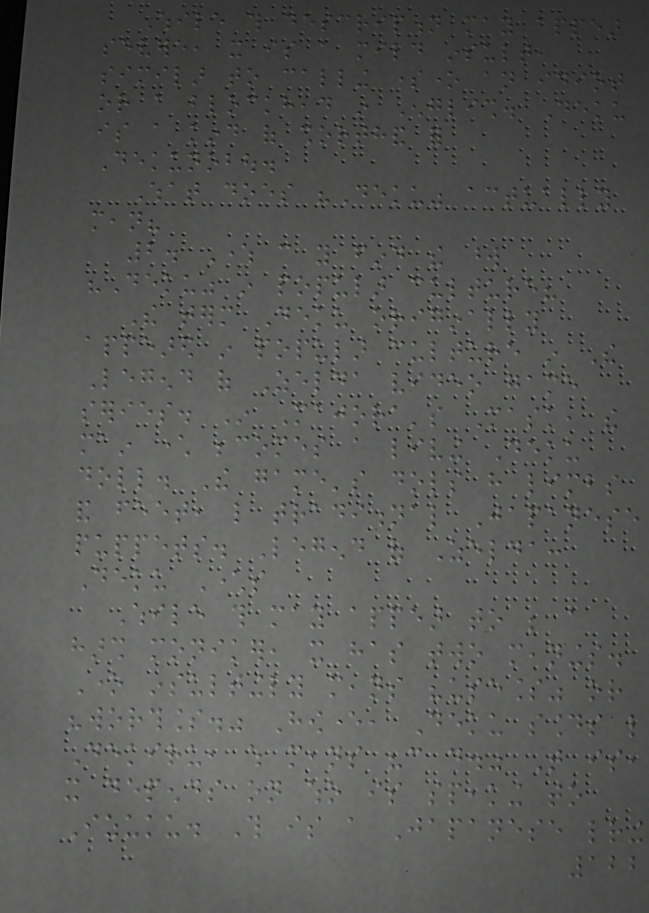While this description may appear
severe, it is a mild insult,
similar to calling someone an idiot
or a blockhead in English. Deku
is a kind of shorthand for
Dekunobou.
What does "Deku" actually
mean?
2. Where can you find the word
"Deku" in popular culture?
The term Deku originally
appeared in popular culture in The
Legend of Zelda video game
series. In Majora's Mask, the
main character becomes a living Deku
doll. The game's dols have limbs
and feet, like traditional Japanese
puppets. Legend of Zelda:
Deku Characters
While this may appear to be a
harsh moniker, it has two meanings.
One insultingly means "useless" or
"worthless." However, Deku sounds like
Dekiru, which means "can do." That is,
it depends on who is speaking to
Izuku. This is a Japanese lettering
122
